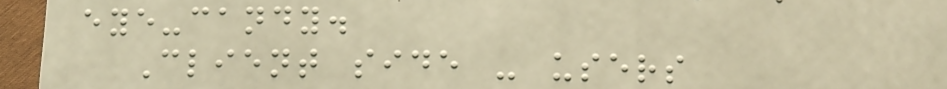eye-candy.
Client side - users
